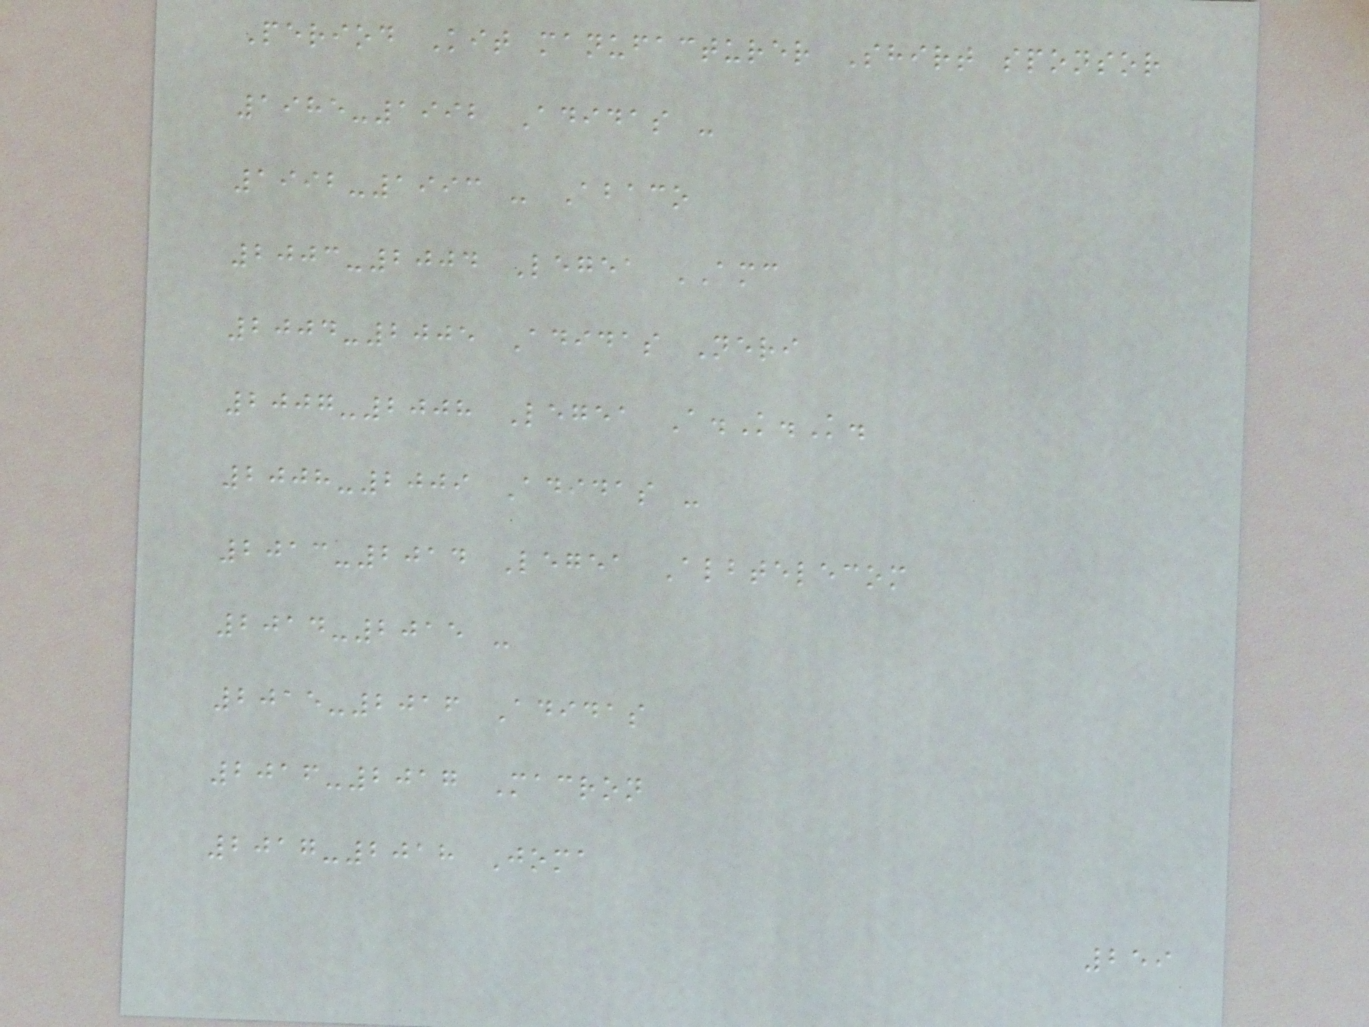Period Kit manufacturer Shirt sponsor
1985-1992 Adidas -
1992-1993 - Abaco
2003-2004 Legea AMC
2004-2005 Adidas Neri
2007-2008 Legea A.K.K.
2008-2009 Adidas -
2013-2014 Legea Albtelecom
2014-2015 -
2015-2016 Adidas
2016-2017 Macron
2017-2018 Joma
259
